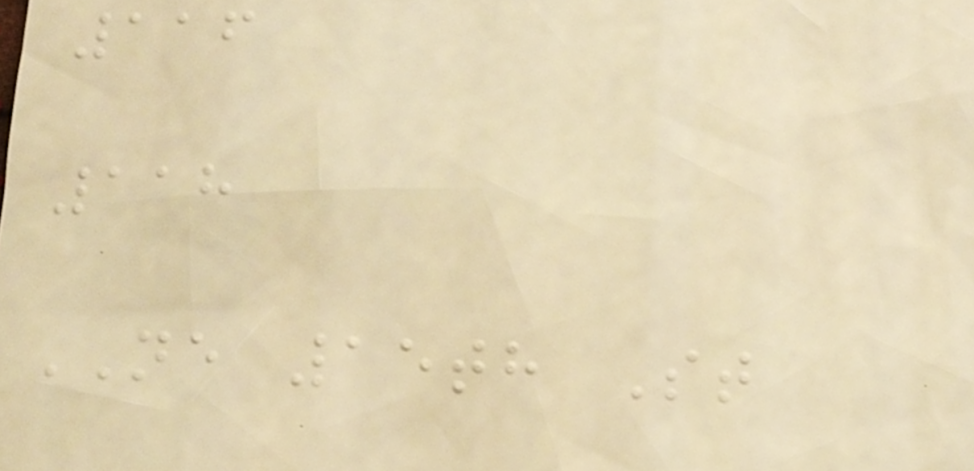116
118
NE 15th St
